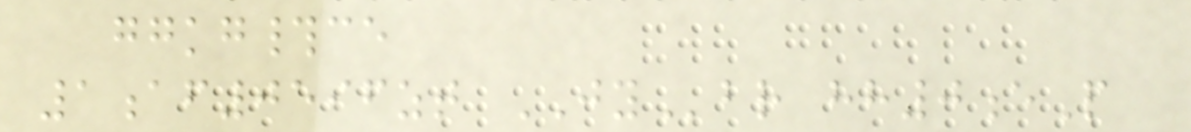ggkg#ce
1af0596zt JYbr hh0eP
